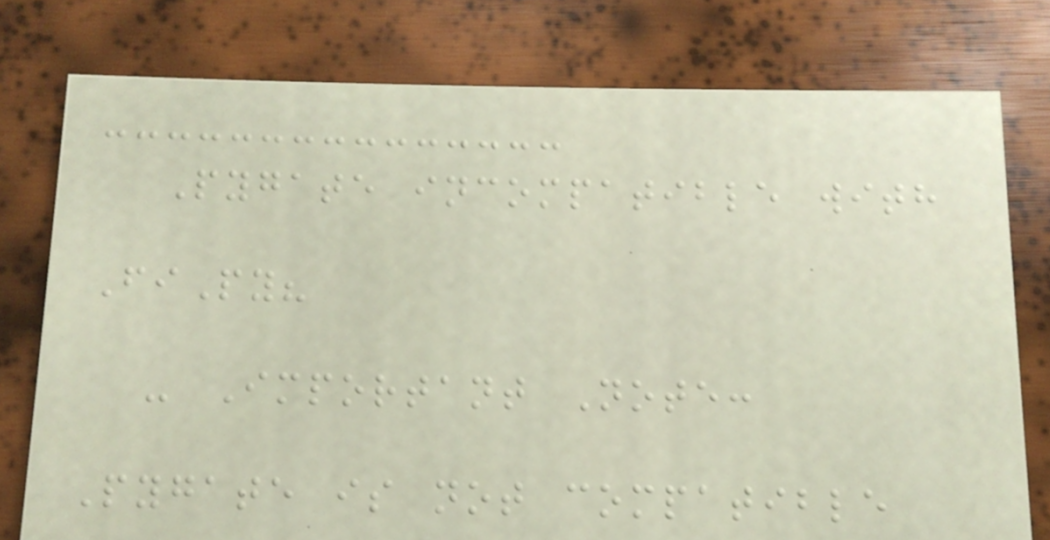Pygate incompatible with
FiPy?
- Important Note:
Pygate is not compatible
